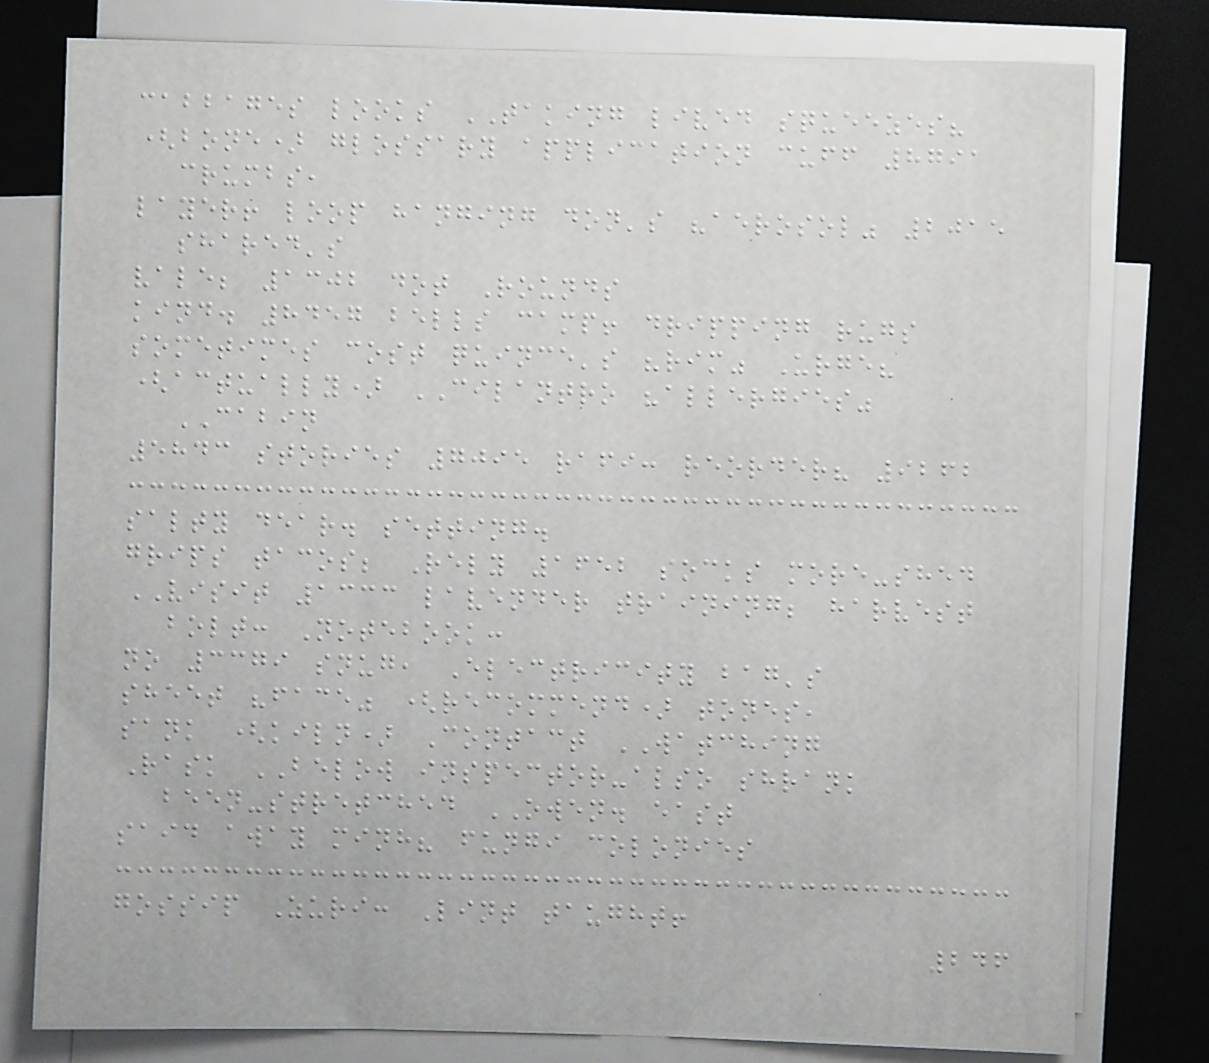cabbages looks TAKING lived squeezes?
(bone) glossary application cuff 8791
crumbs,
layer! loop hanging don's "aerosol" 2015
shared's
vale; 1302 dot Rounds
kind. 8457 bells camp! dripping rugs
sometimes cost quince's "rim" Urge?
(actually) CILANTRO "allergies"
CABIN
5843 stories 7095 rafi: reorder? 9262
salty dear. setting.
grips tacos; Rely 1652 socks more-shed
VISIT 1333 lavender training; harvest
bolt: Notebook:
no 3379 snug, Electricity bag's
sheet "face" (recommend) tones,
sank (kiln) Contact WATCHING
Rask BELOW inspector-also shrank
been-stretched OWEN. east
said away minh? fungi colonies
gossip Zuri: Lint taught!
246
